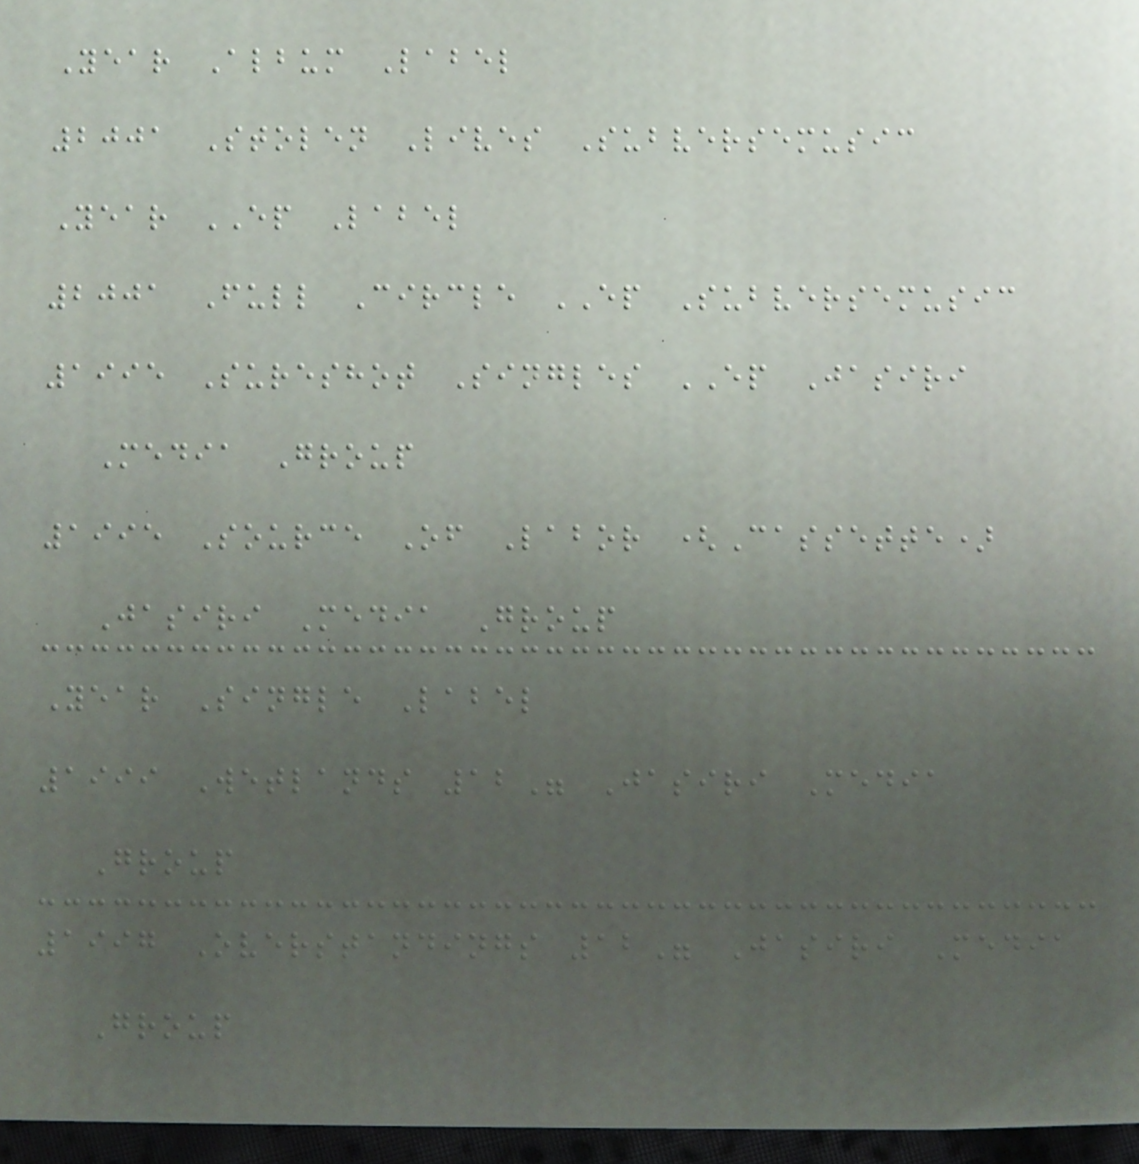Year Album Label
2001 Stolen Lives Subversemusic
Year EP Label
2001 Full Circle EP Subversemusic
1995 Sureshot Singles EP Jasiri
Media Group
1995 Source Of Labor (Cassette)
Jasiri Media Group
Year Single Label
1999 Wetlands 12" Jasiri Media
Group
1997 Overstandings 12" Jasiri Media
Group
